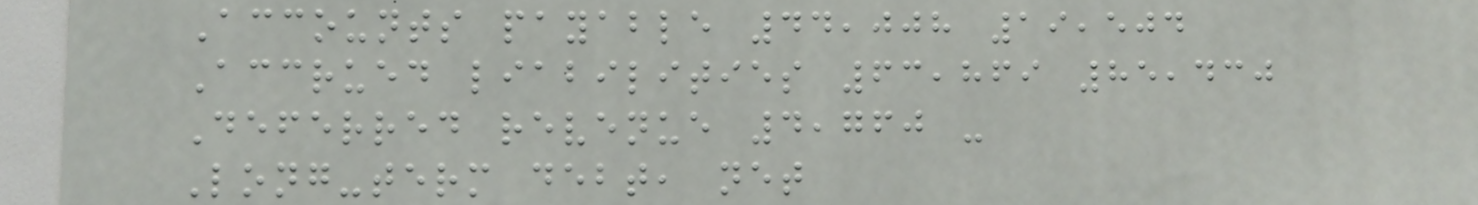Accounts payable 44,008 19,504
Accrued liabilities 63,869 85,430
Deferred revenue 4,760 -
Long-term debt, net
